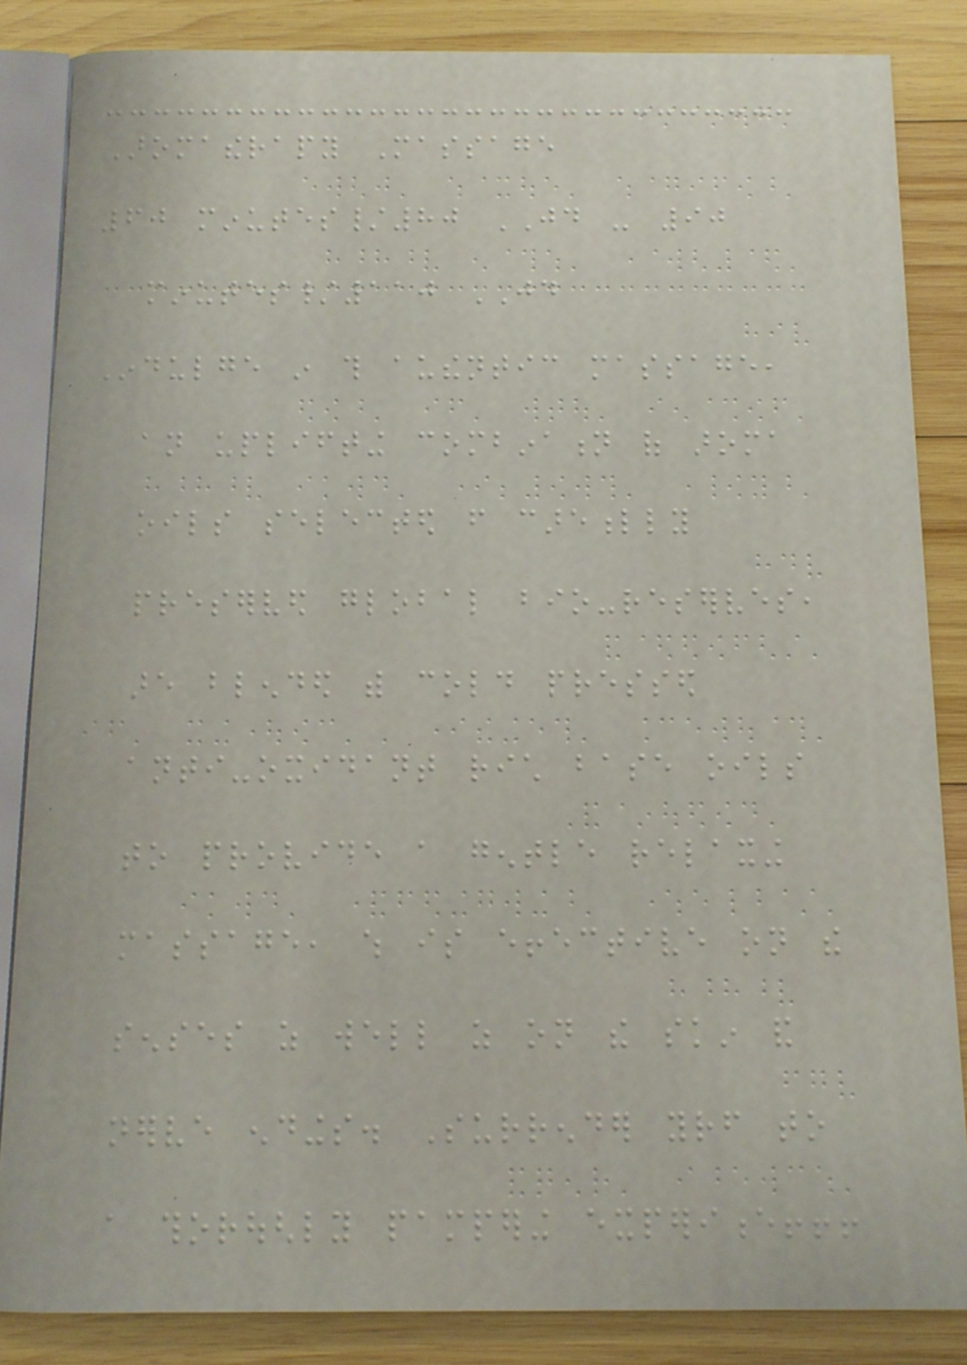Aromatherapy Massage
60 minutes/80 JD - 90
minutes/110 JD
Indulge in this authentic massage,
an uplifting combination of aroma
oils selected from carefully
preserved global bio-reserves,
are blended with cold pressed
anti-oxidant rich base oils
to provide a gentle relaxing
massage, which is effective on the
senses as well as on the skin and
nerve endings. Surrender yourself to
a thoroughly pampering experience!!!
